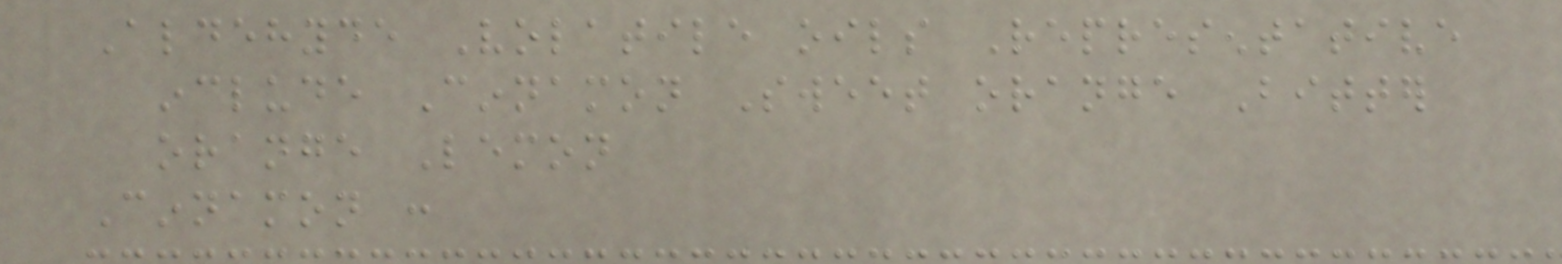Aldehyde Volatile oils Representative
include Cinnamon Sweet orange Bitter
orange Lemon
Cinnamon :
